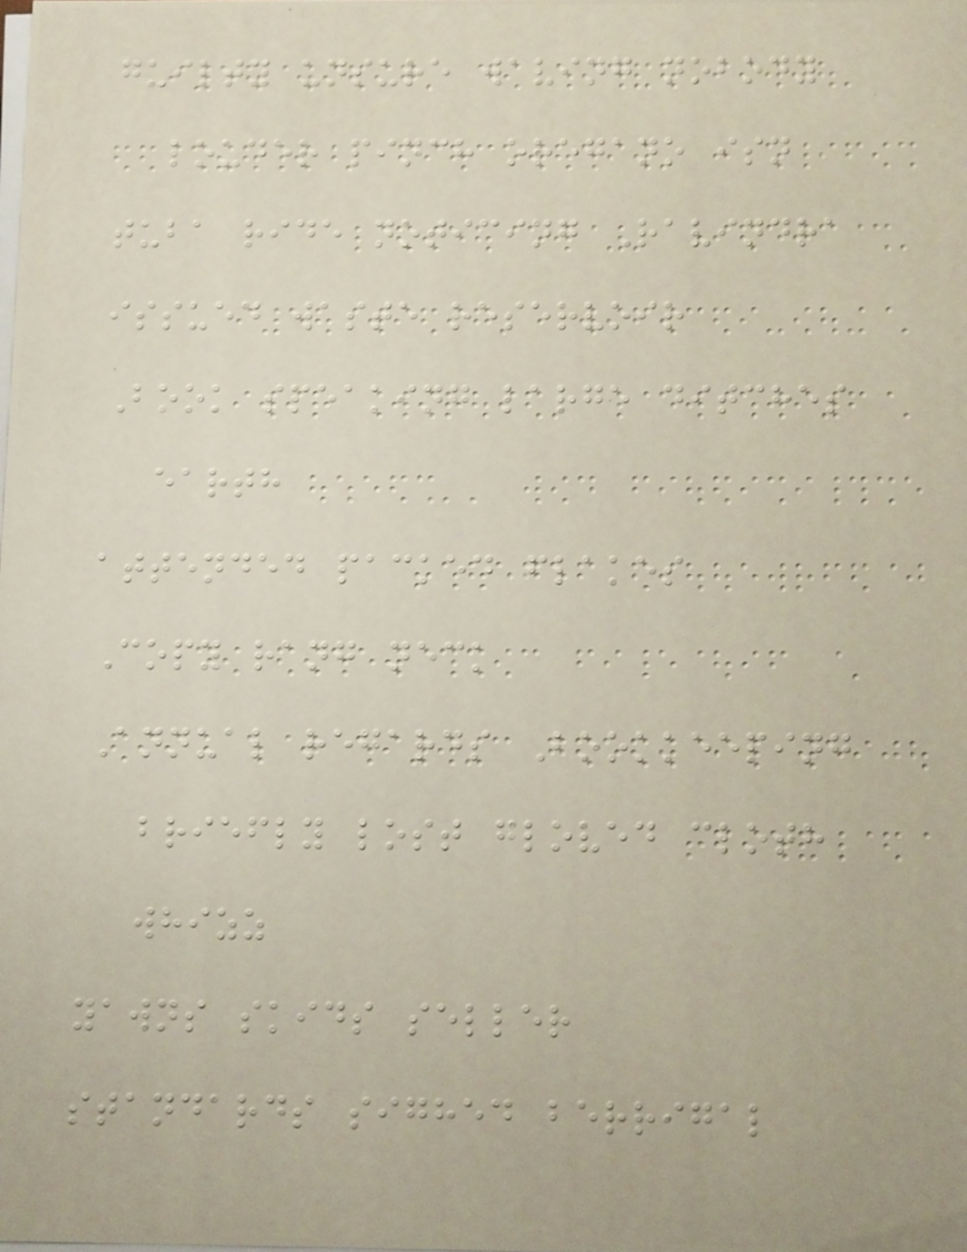guilty unsure waving nobody
louder pinch oregano isn
tuba ride noticing Ravindra
issued waste reservoir
Book speaking large ditches
earth
attended packed flakes
Copy rang neck
Annual regards Bookkeeping
briefly lost gloved cloth
whizz
yawns skids seller
standards sighed berrigal
